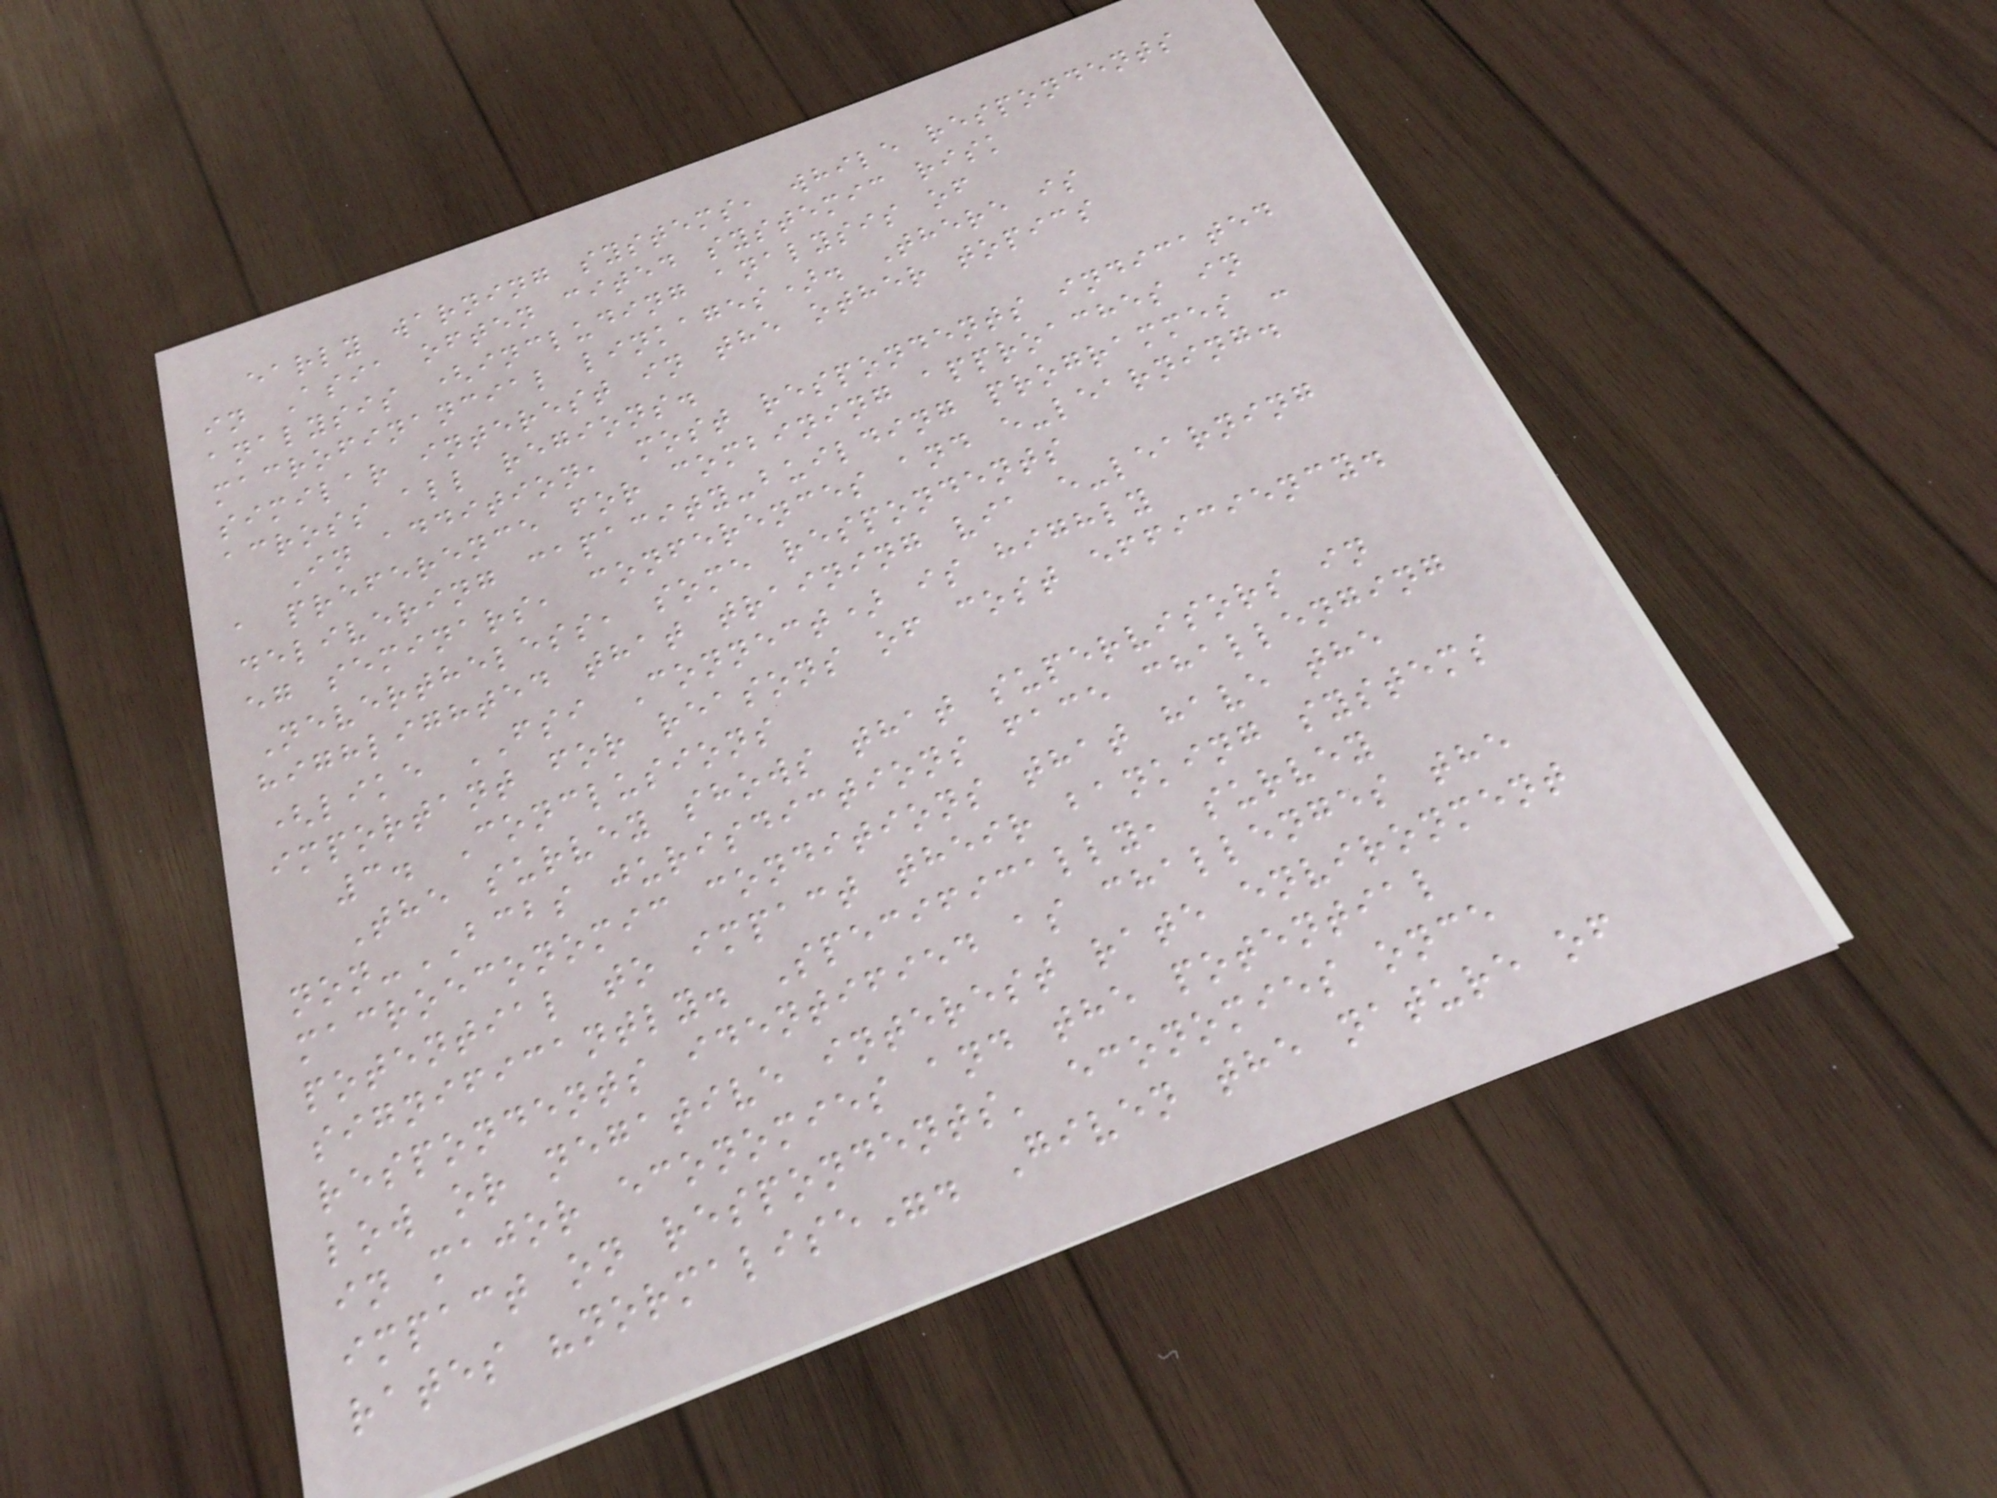early warning systems, while respondents
in Asia often cited systemic risk
analysis (including analysis of
macrofinancial linkages). There is
similar interest in the other topics
across all regions.
In addition, most respondents indicated
a preference for combining approaches in
delivering capacity-building programmes -
eg seminars, conferences and e-learning.
Nevertheless, some respondents
highlighted that training via e-learning
(like FSI Connect) is highly
important for reasons of cost efficiency.
3. Conclusions
The survey shows that supervisors in
non-BCBS jurisdictions face challenging
macroeconomic conditions that have the
potential to impact their banking systems
significantly. Specifically, survey
respondents identified as challenges the
low or negative interest rate environment
in major economies and the potential
impact on respondents' economies once
rates "normalise". Given the nature of
